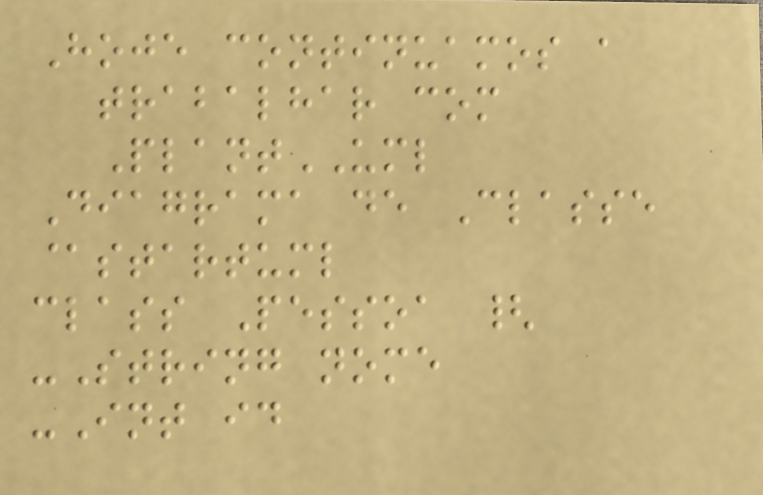Hoje continuamos a
trabalhar com
PlantUML
Diagrama de Classe
@startuml
class Pessoa {
-String nome
-Int id
